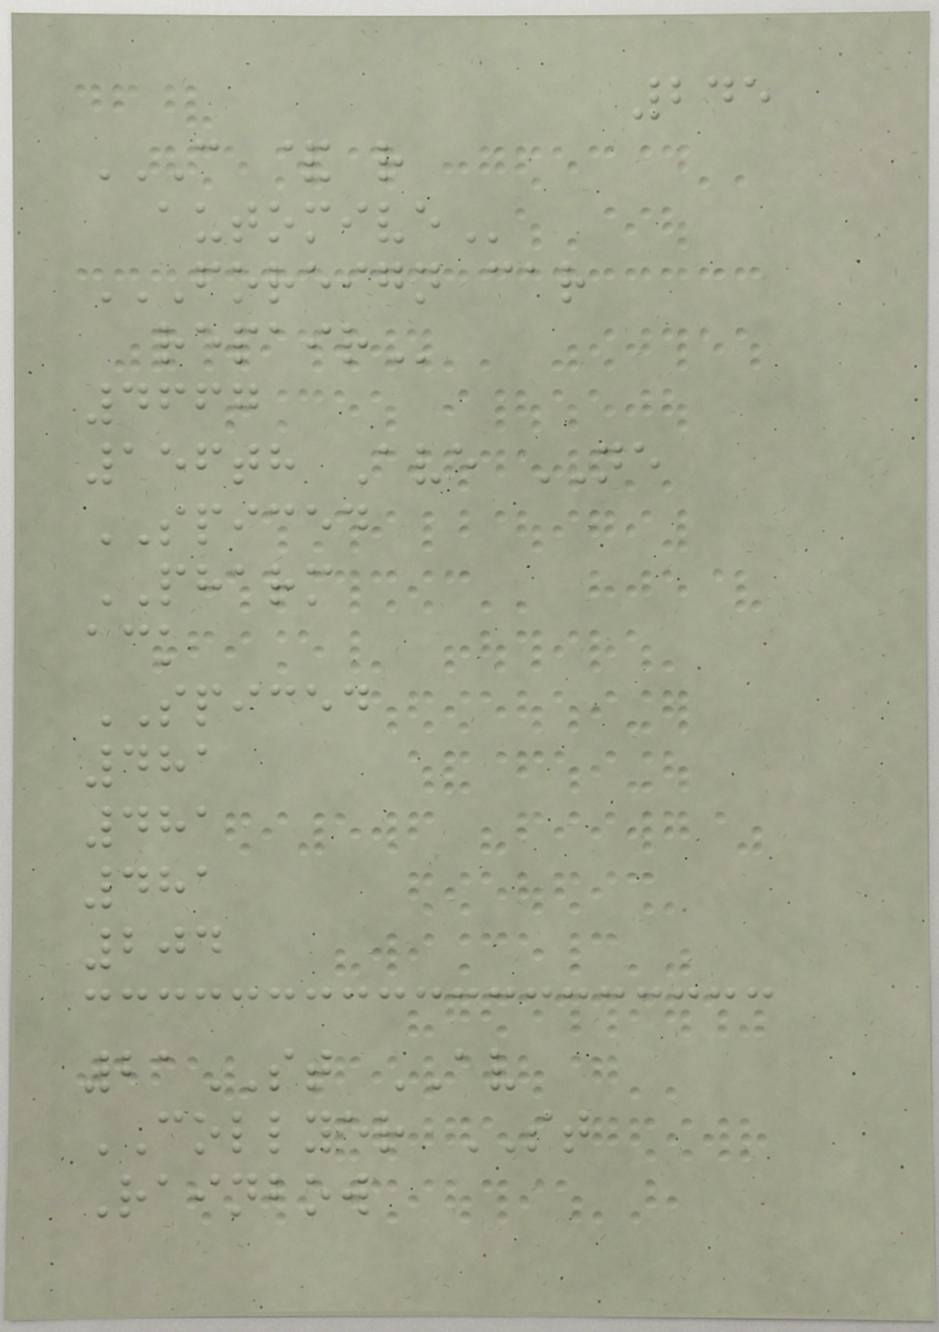245
C & R
AUTOMIVE
FOREIGN CAR
REPAIR
4667
156th Ave NE
SPICED
PHARM
ack
SPICED
481
481
481
204
21ST AV
COLLYER ST
Rainbow
